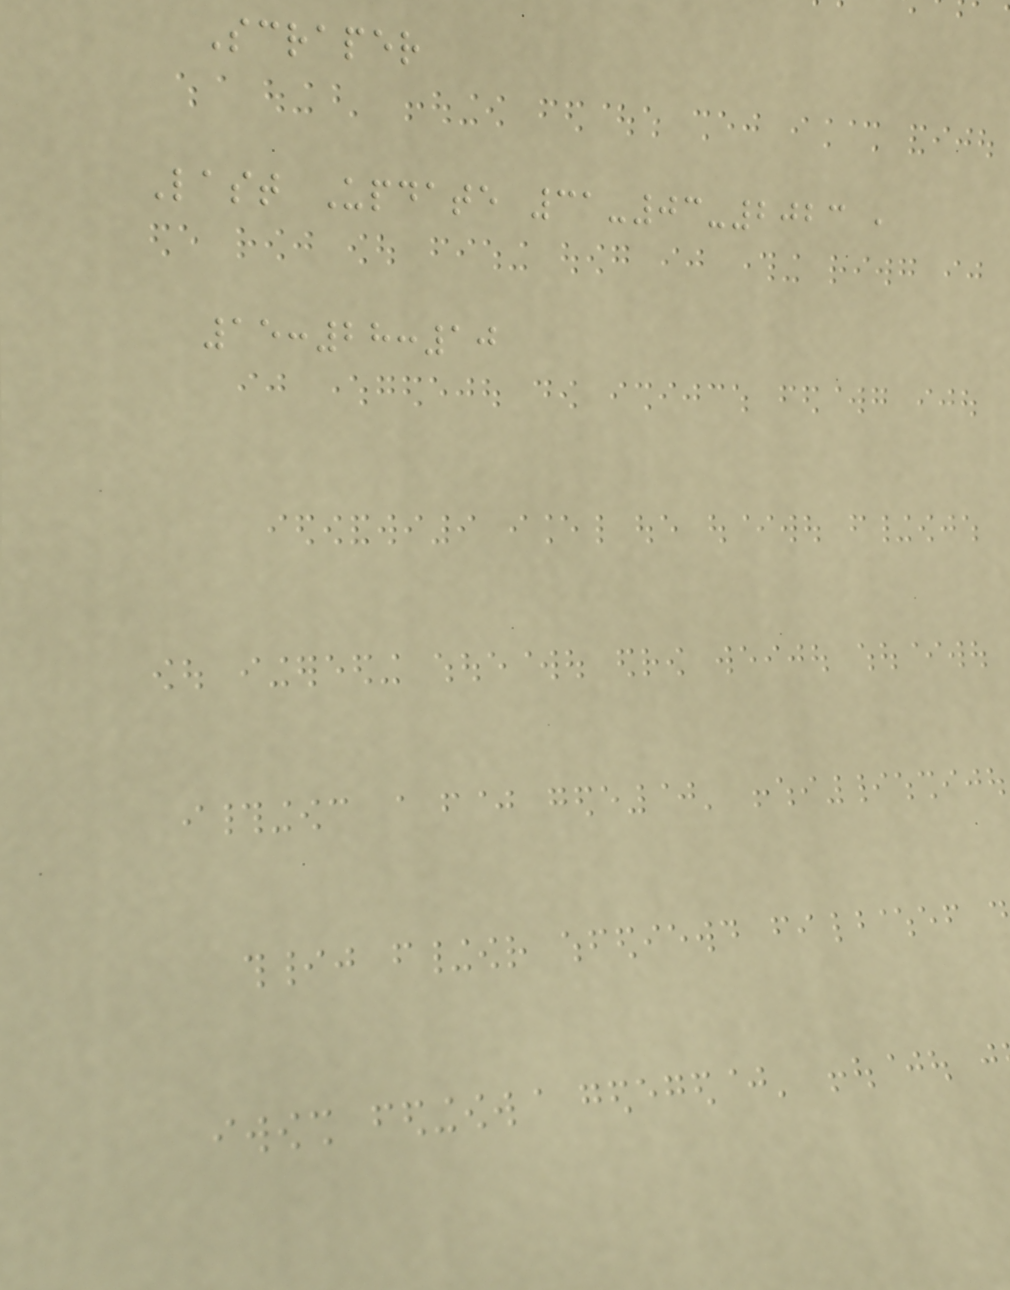Scraper
Last Update 31-03-2023 ,
15:28:10
